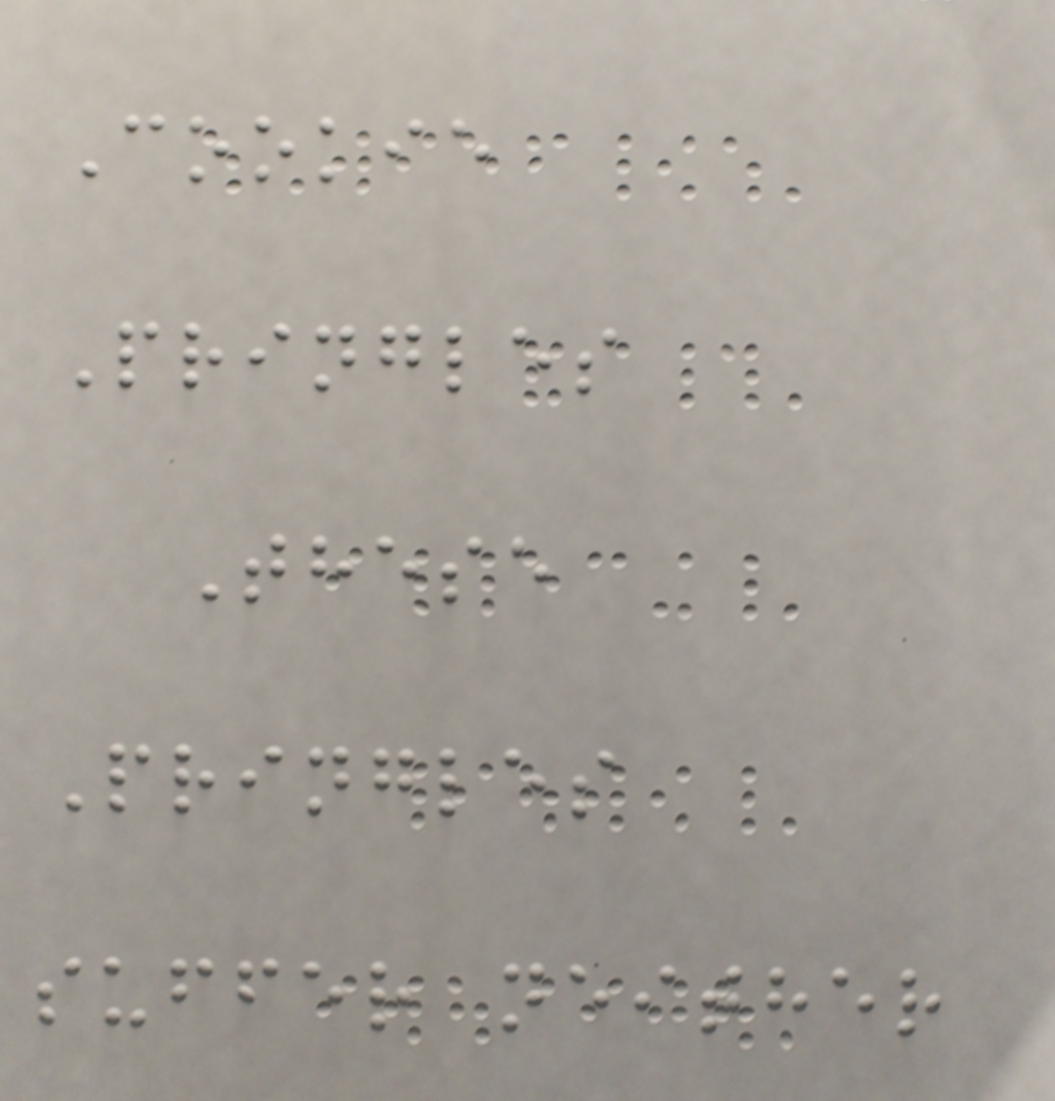Cookie
Pringles
These
Pringles
suffer neither
